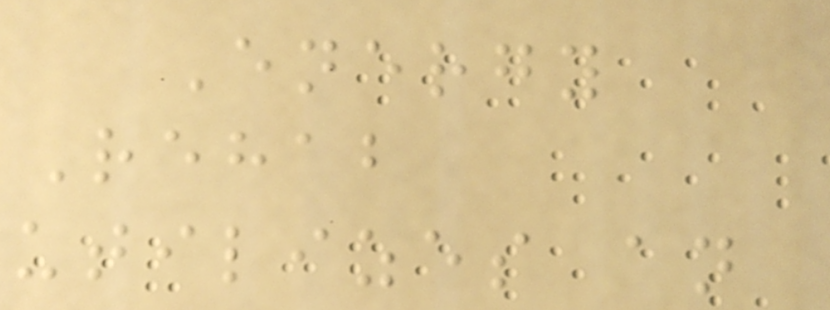Energy
Rehab
utilizes an
